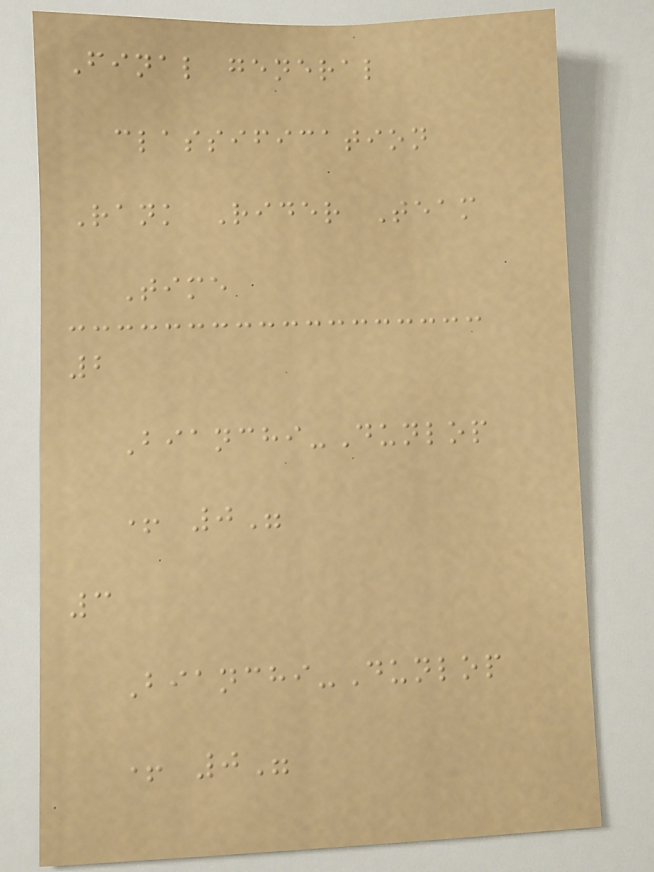Final general
classification
Rank Rider Team
Time
2
Bianchi-Dunlop
+ 0"
3
Bianchi-Dunlop
+ 0"
